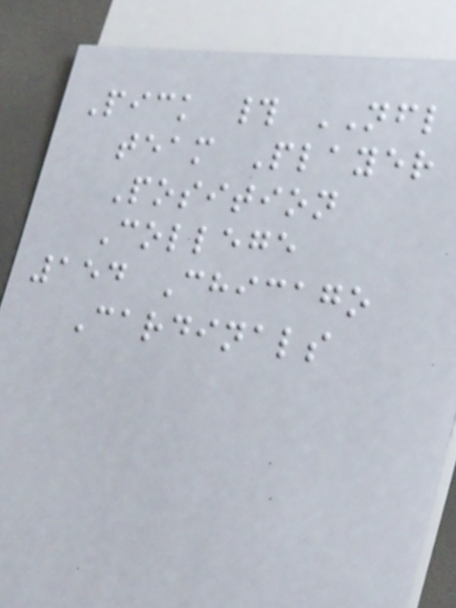Pick # NFL
team Player
Position
College
154 Chicago
Cardinals
